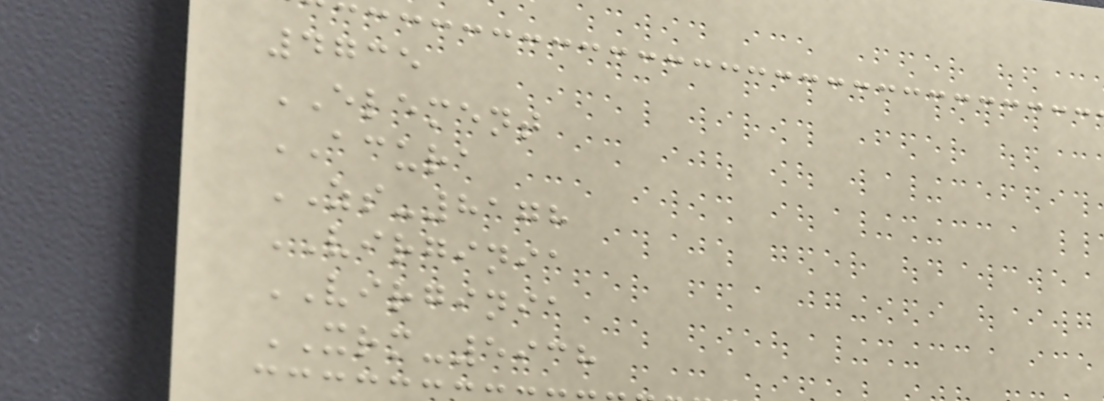4735
ELEMENT
ACURA
ZS-8178
VIRGINIA
VIRGINIA
XRM-5938
